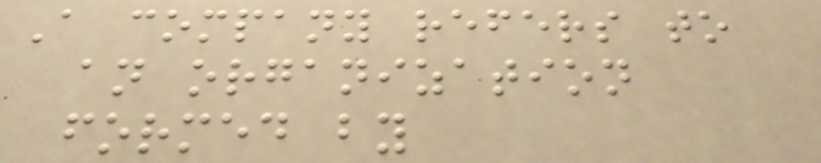A company refers to
an organization
formed by
